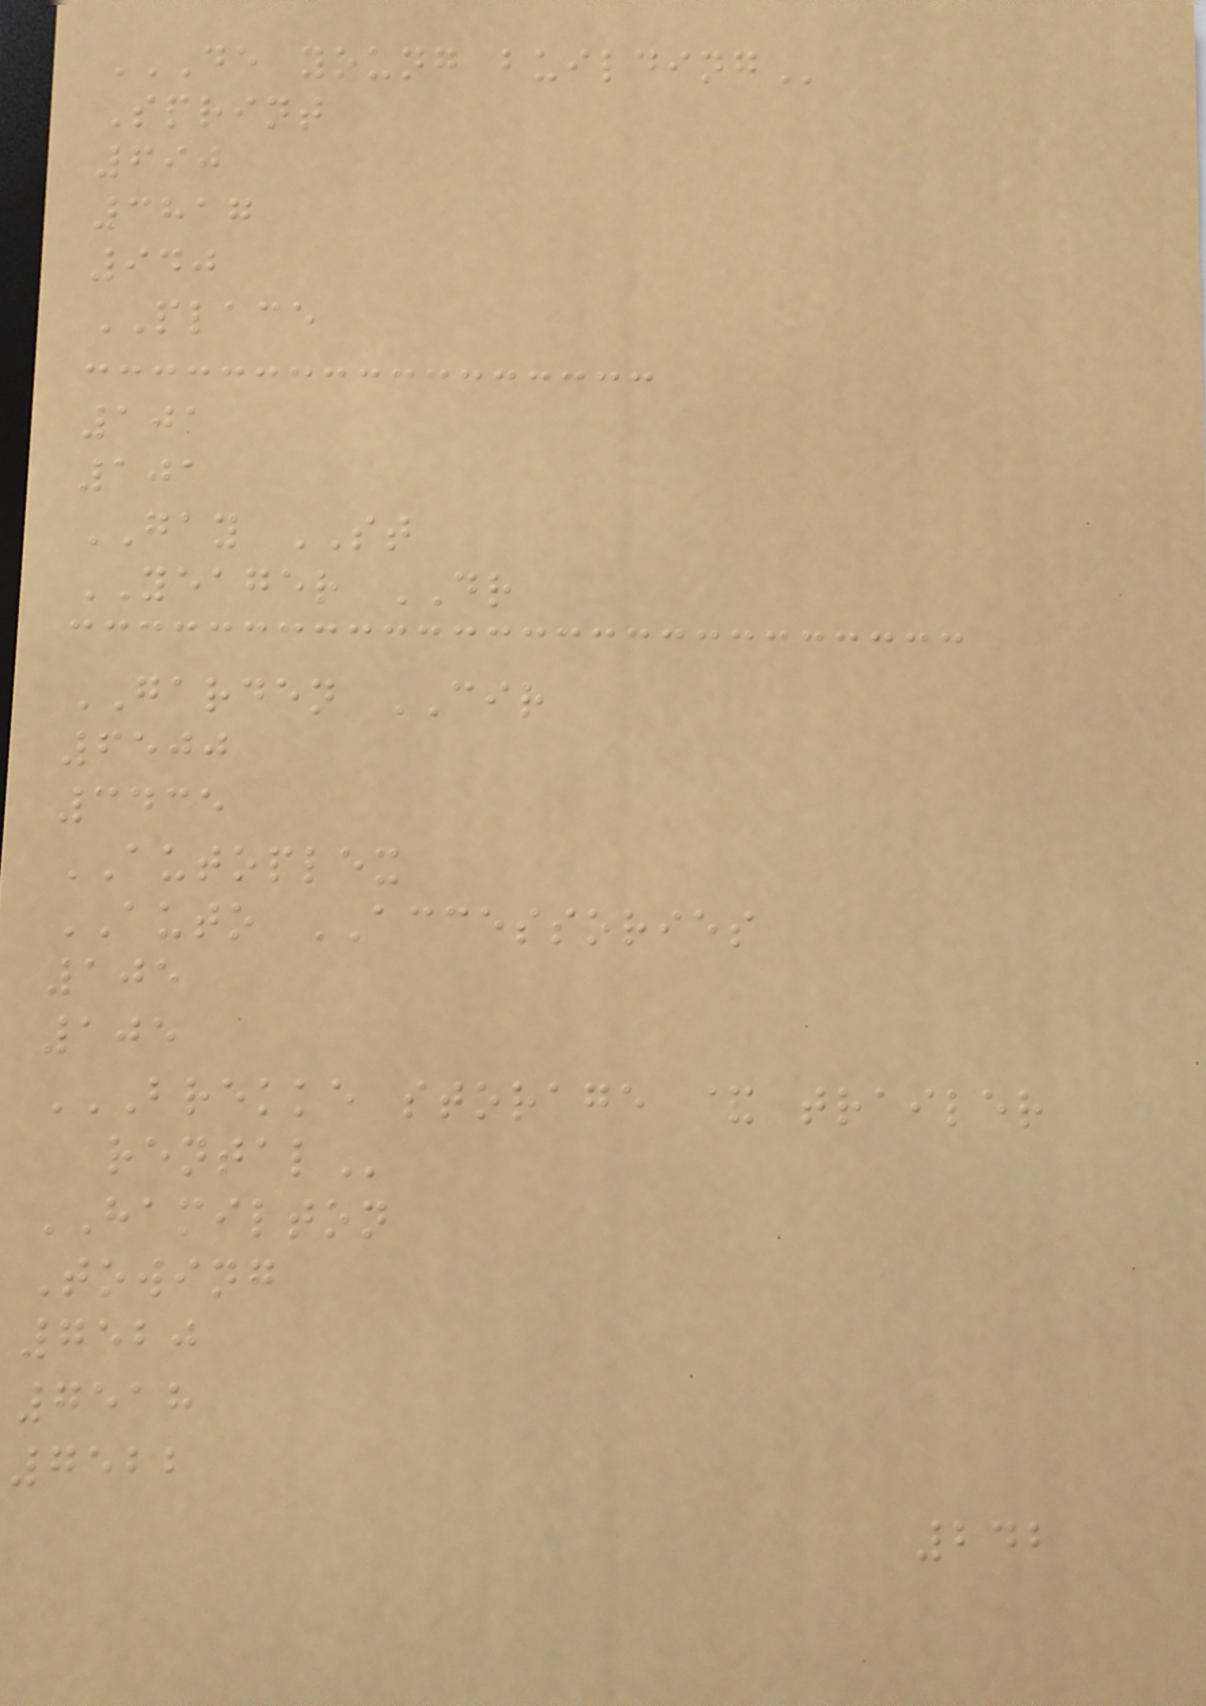DE YOUNG BUILDING
Sprint
690
3817
940
PLACE
101
101
GAY ST
YEAGER DR
GARDEN CIR
6500
3435
AUTOPLEX
AUTO ACCESSORIES
105
105
BREKKE STORAGE & TRAILER
RENTAL
HAMILTON
Towing
7520
7518
7522
242
